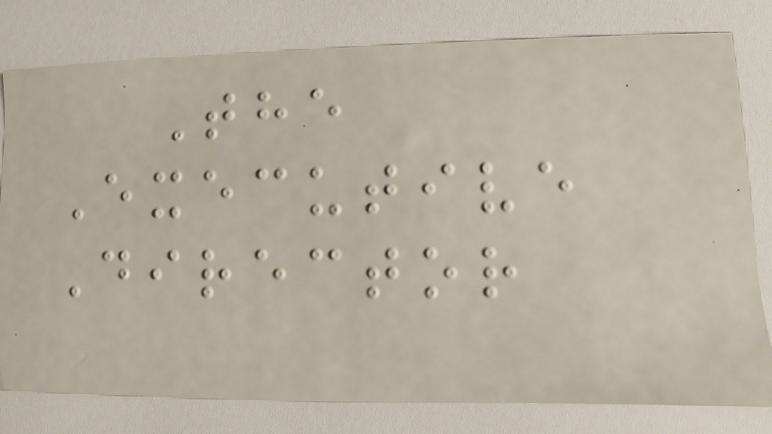The
Executive
Director
